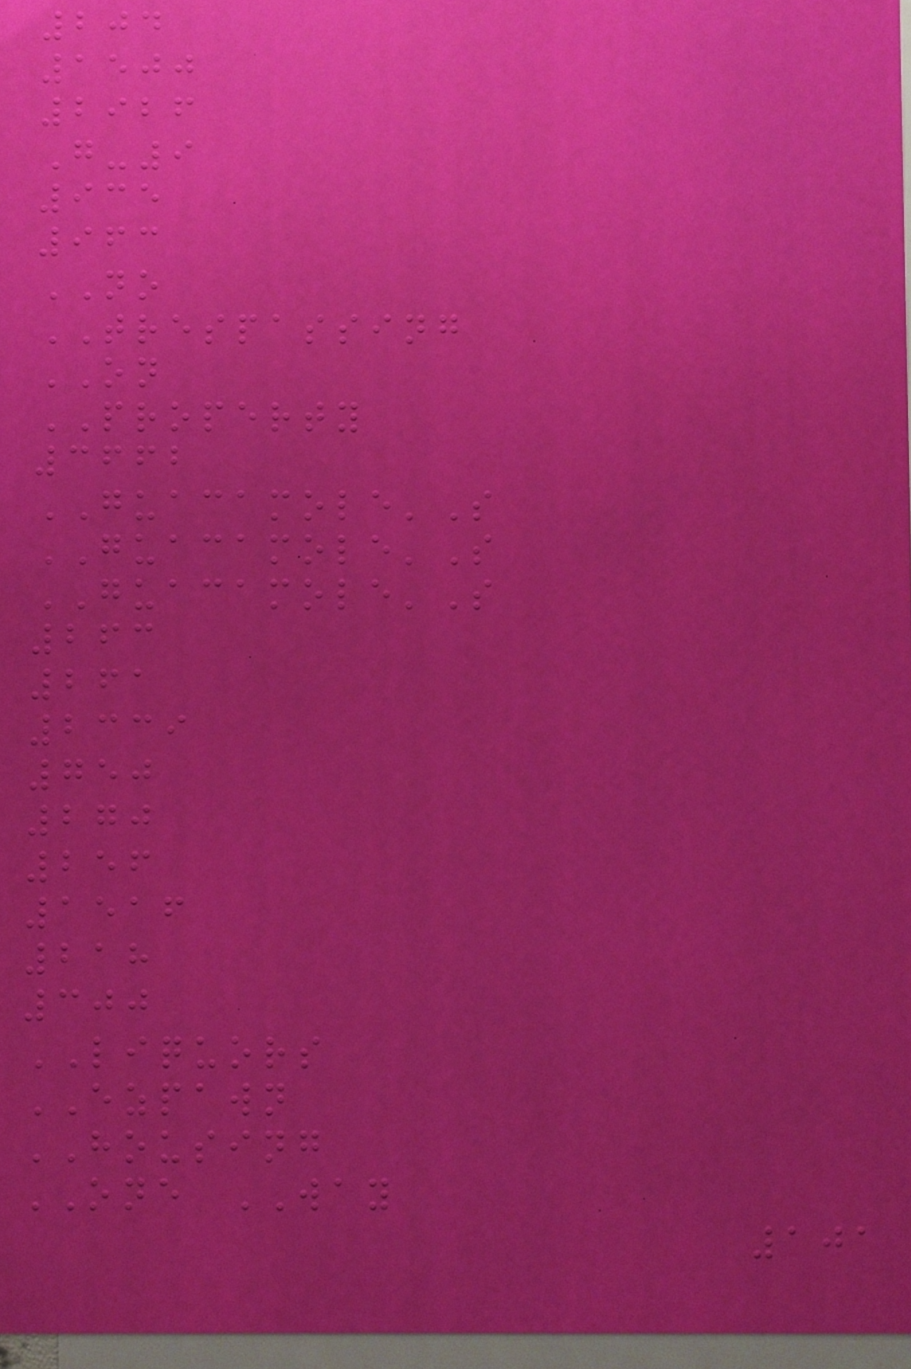204
1500
2926
G-9
935
963
NO
TRESPASSING
ON
PROPERTY
3662
GUACAMOLE'S
GUACAMOLE'S
GUACAMOLE'S
263
261
2339
750
270
256
1516
218
300
LIQUORS
EZPAWN
HOUSING
ONE WAY
101
